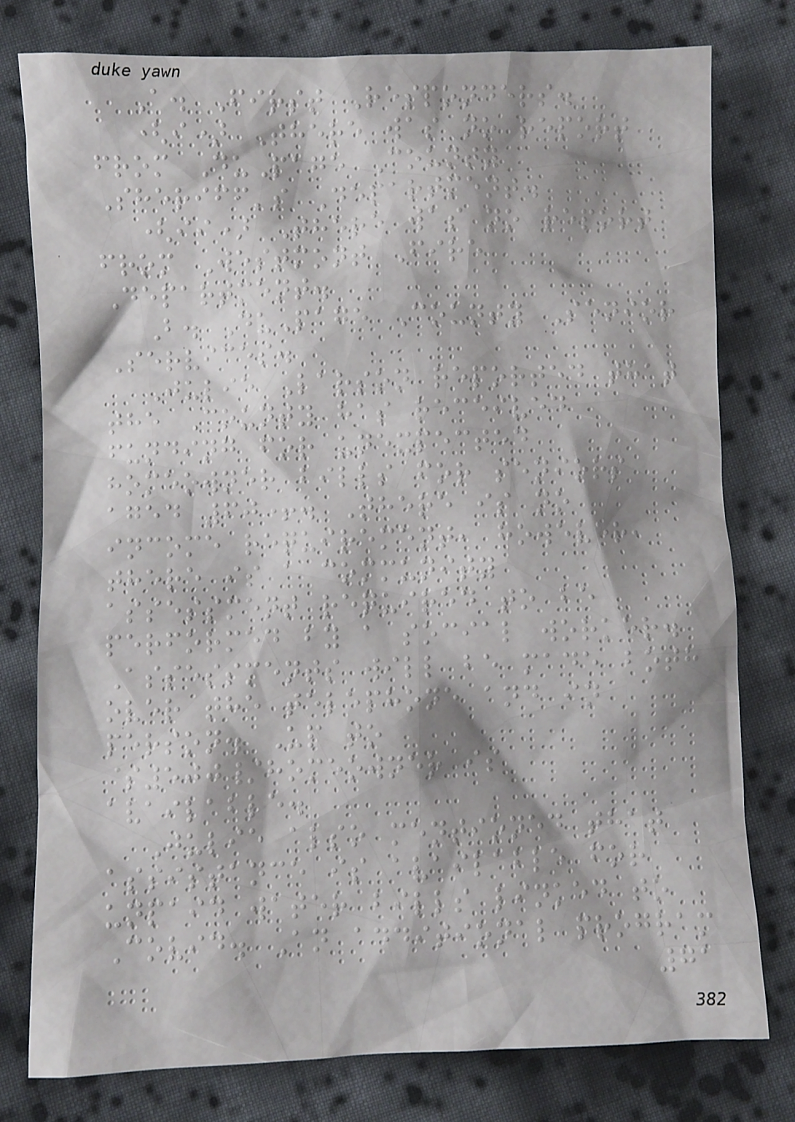A. First Responders.
(i) There was no report
from DuPage County
Sheriff's Department.
(ii) There was no report
from Westmont Fire
Department.
B. DuPage County Senior
Services.
Julie Larson reported that
the County has received
funding for unexpected
homeowner bills for seniors
aged 60+. There is no
income requirement, however,
there is a community
assessment required to be
performed by a social worker.
Assessments will be made both
over the telephone and in
person. Up to
$500/homeowner is
available.
Julie also mentioned that
assistance is available for
unpaid water bills linked to
Covid. An additional program
71
